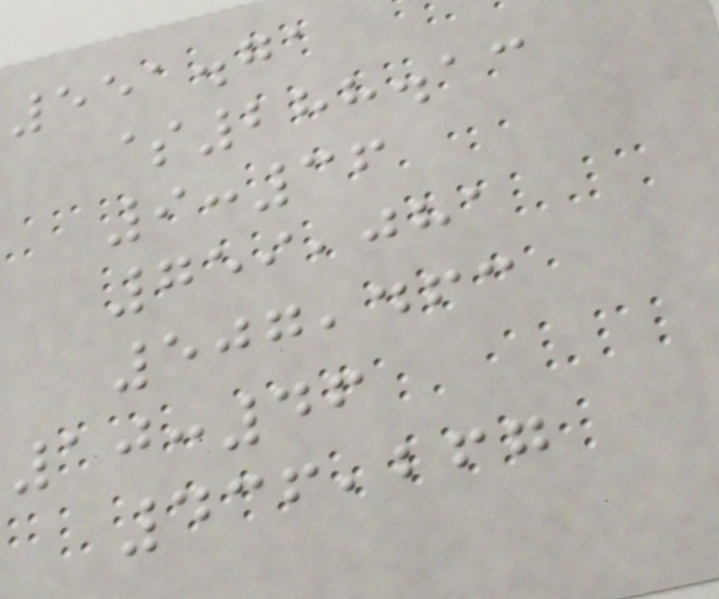551.71
$288.13
9:36
759,081
507,463
10:46
436,267
